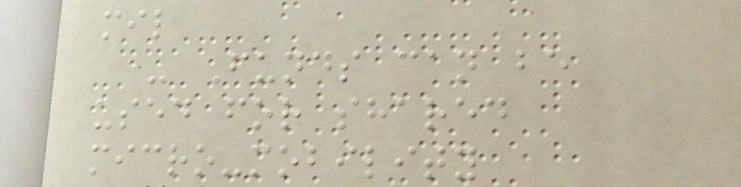mil
- Funds can be
used for shared
micro-mobility
